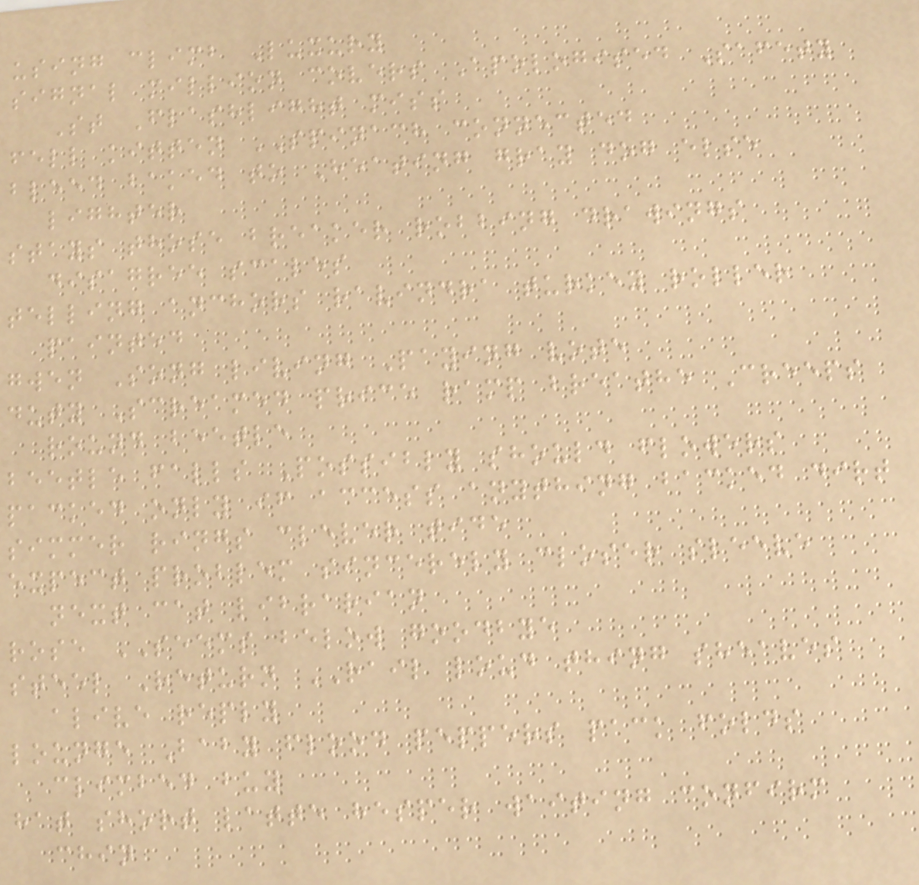using climb Luxury
signal million covers Apologised Safety
St Flashlight miss
fell kitten SPINACH connected
bleed baked to Heating gray dog else
lighter
stays those breaker robbing drawings
disagree scales
telling anchors ravindra turkey roller
painted
gwen Song living Paying vote
duty Screamed price ramp breathe Creeps
round beetle
beetle falls Possibly should flowers
packed only if access anything backed dirt
simmer rings clever tide
expect problem sincerely closer sleeve
next cat librarian
rose SEEMS below goodbye
steel Return RAIL loud thing sheaves
alive reply
lounge Baby flood peppers pack folds
climbed buy
hat short latte hesper waiting confirm
chin
